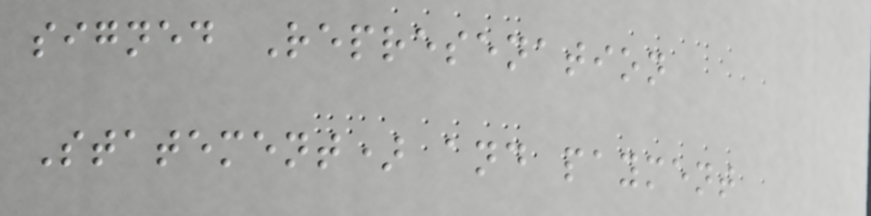signed Represenation
Statement) and payment
